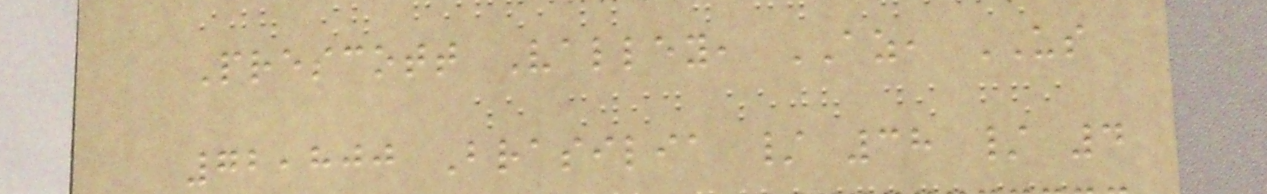Prescott Valley, AZ, US
72,800 Brasilia / 38 / 4
